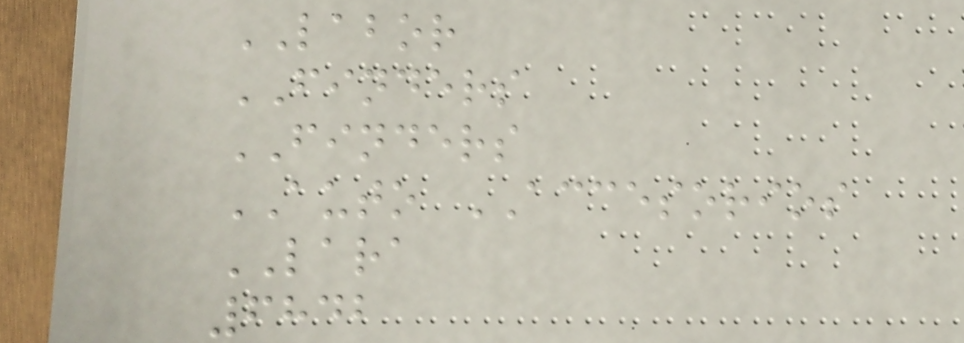LABOR
FINDERS
FINDERS
AUTO ACCESORIOS
LARA
6842
